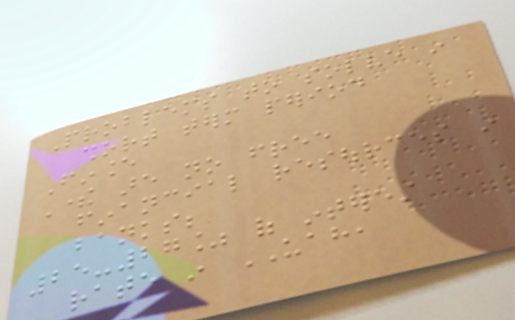Problems to solve in
short term period
Finance
There are no free
financial resources in
banks;
25-27% of interest
rate in UAH,
